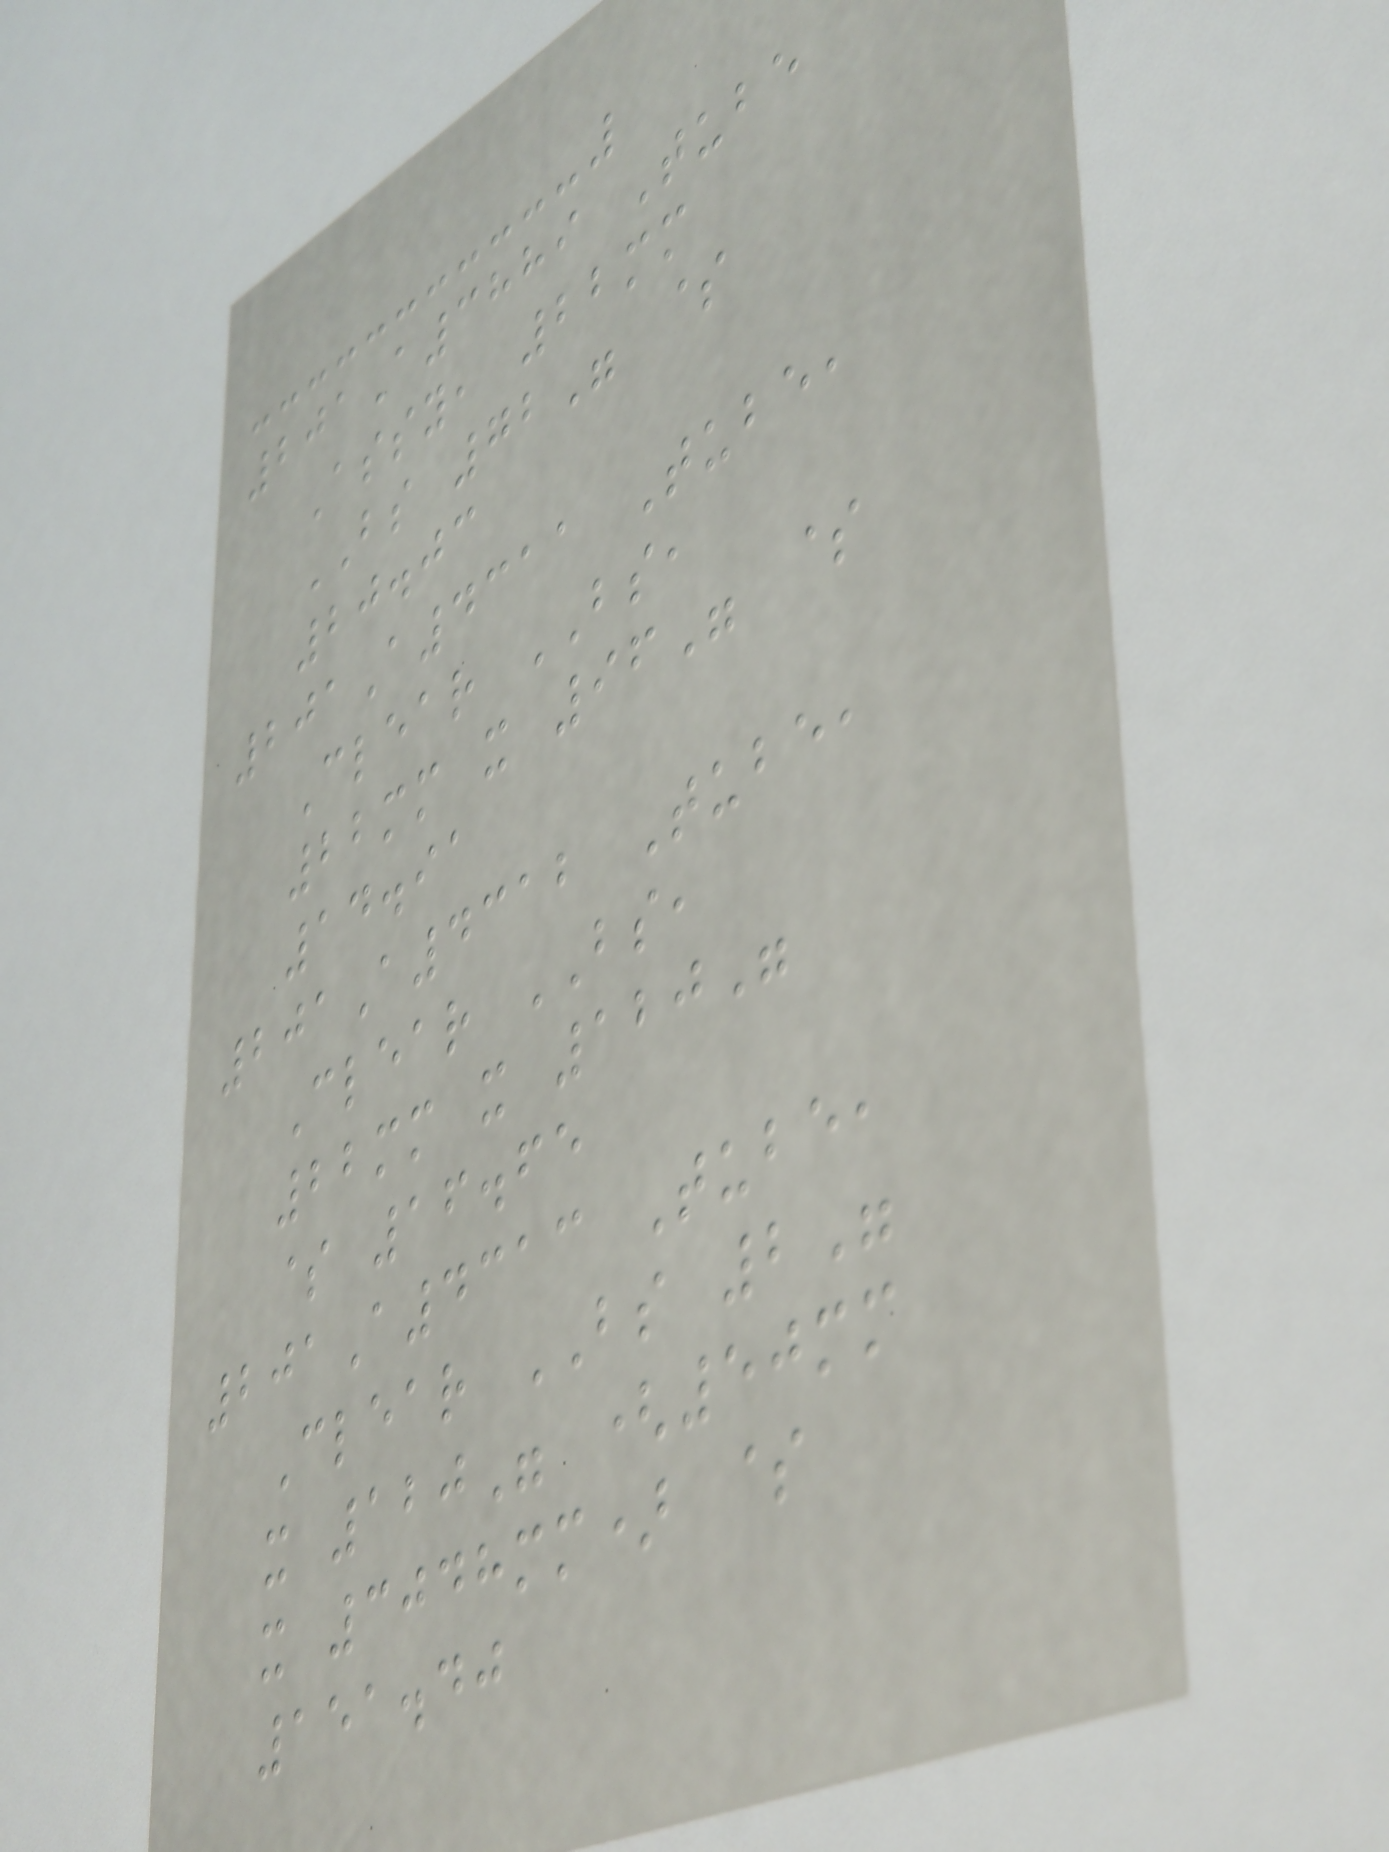201A3889 Tube
Assy, 22mm
BS 72" $
20.03
201A4311 Tube,
Clear BS,
22mm x 96" $
14.91
201A4312 Tube,
Clear BS,
22mm x 120"
$ 16.65
201A4313 Tube,
Clear BS 2"
x 120" (50mm
x 3048mm) $
151.40
